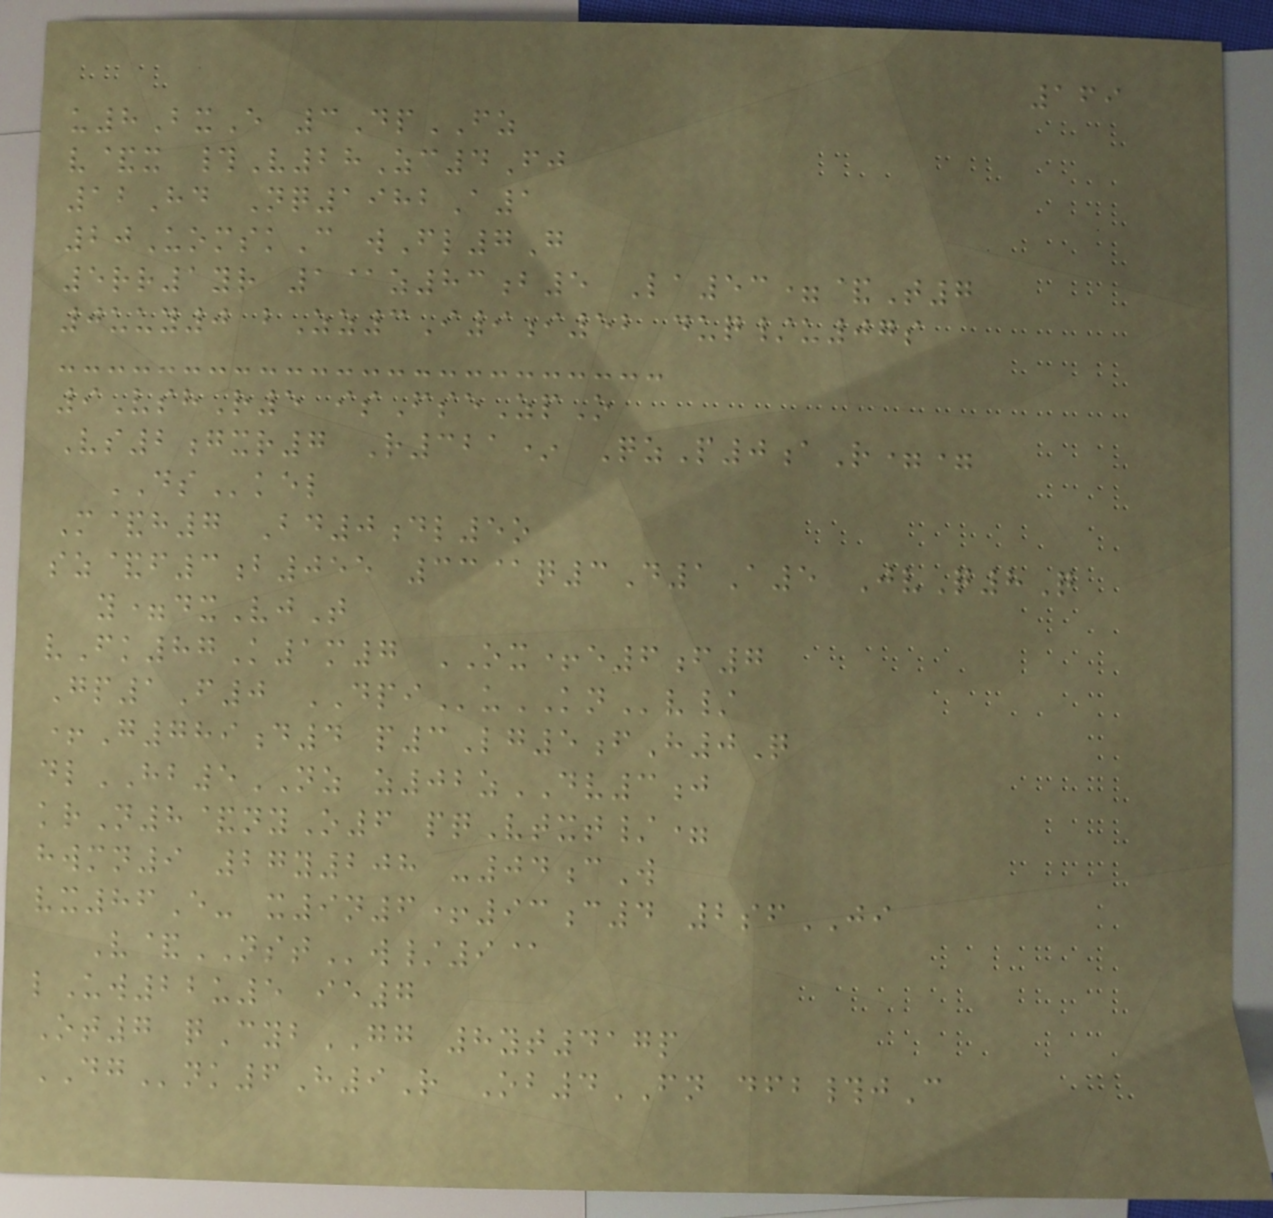169
u8BxE 3DpFZ
v&x #V28Zc4Fj
12Hd Nq1982A1
20UomskC wFl7G
5rr1yr 1@z83b5 La53=&T7
0uuy0 bZz3I9i52 duq/u07s
9VshR5 isFseZpO
Vs2gxr7 R321* QzP0aR==
DSkel
M&h7 Bd0dl5o
sz&f3b055 33@q3D1A5 JvQ8Q
y=dxVjT
vFk87K1m7 OX+e6f7
Gp1F0 DPIuKNv/
+G789d4 p3Lg5fH0Q
dlHB5NZ z02zDV3j
krN8&nyO6 pqVtxt/=
hwmn9 27y208 -04cW
vx86E- x9n6+93c4 2sfJI
V&NSTw/9@
lUw22u5 ie7
Ot7 qCybGG 8yt417p
DGnk6H9R Ob4FN dfb#jC
